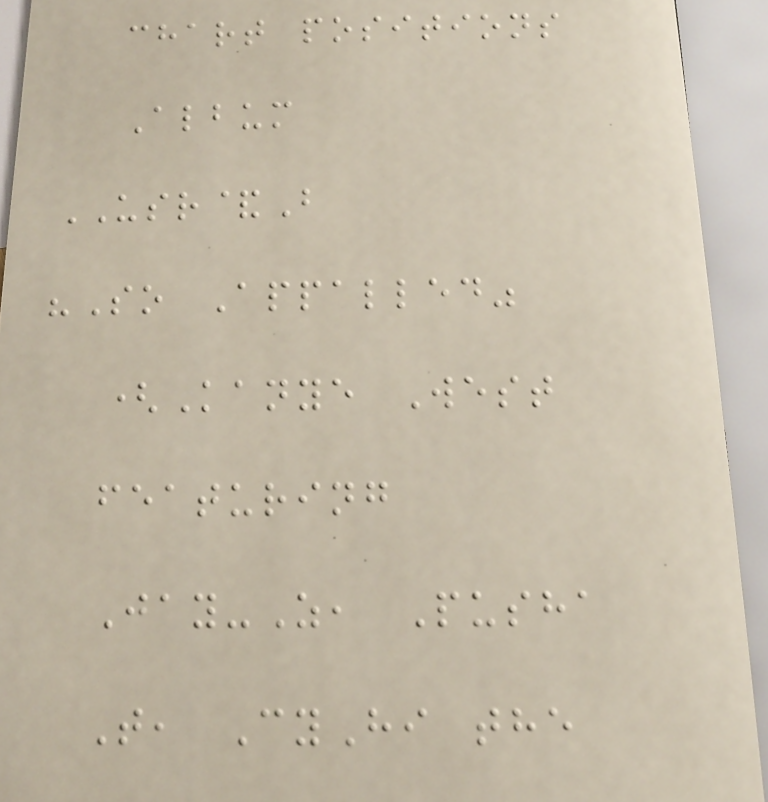chart positions
Album
USR&B
"So Appalled"
(Kanye West
featuring
Jay-Z, Pusha
T, CyHi the
